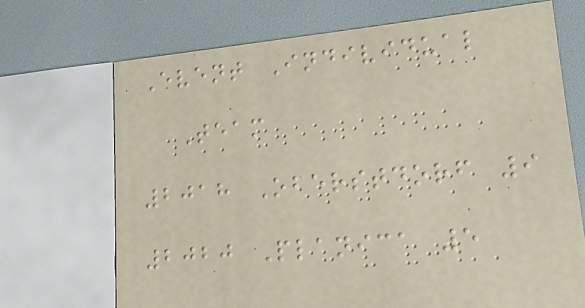Event Individual
Team
2018 Oberstdorf 9
2020 Planica 5
